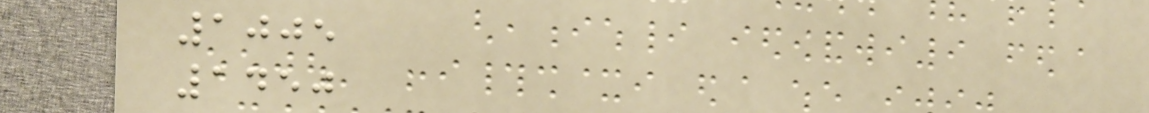1005
1450
